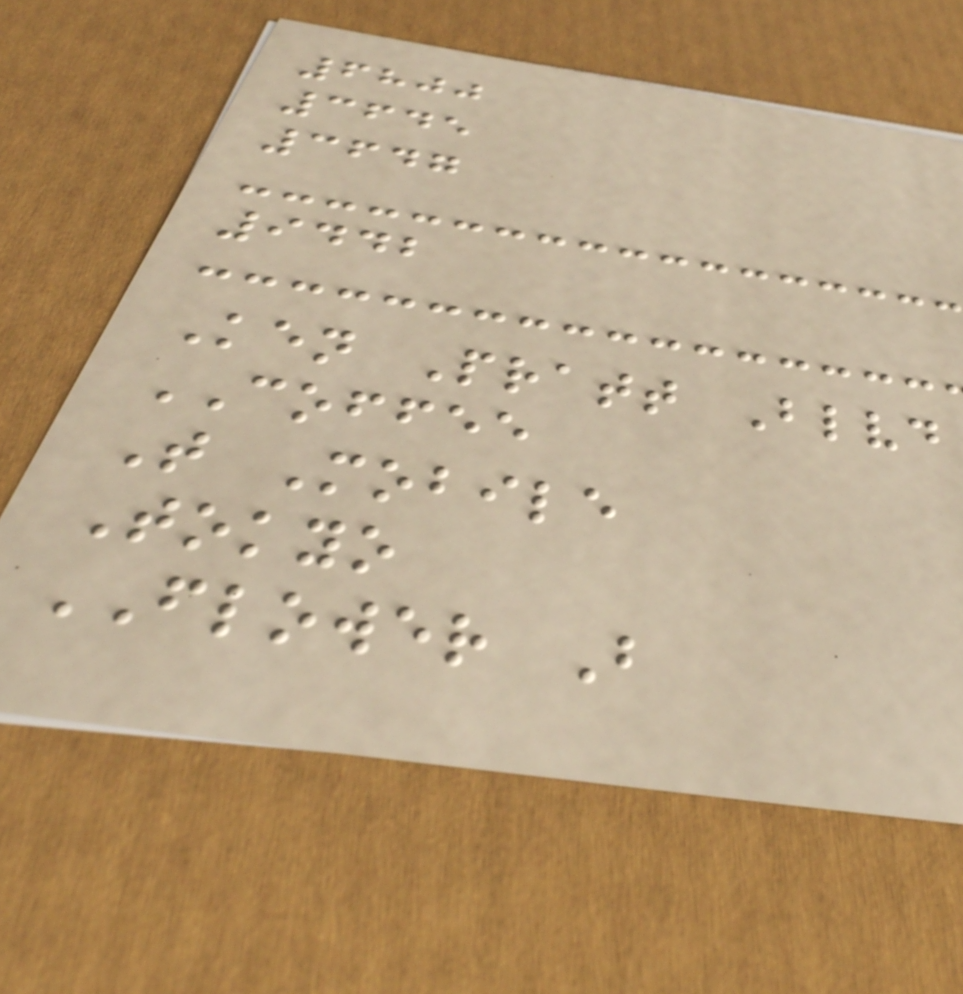6800
3645
3647
9442
Ken Pratt Blvd
COFFEE
T Mobile
Tokyo
FLOWER B
